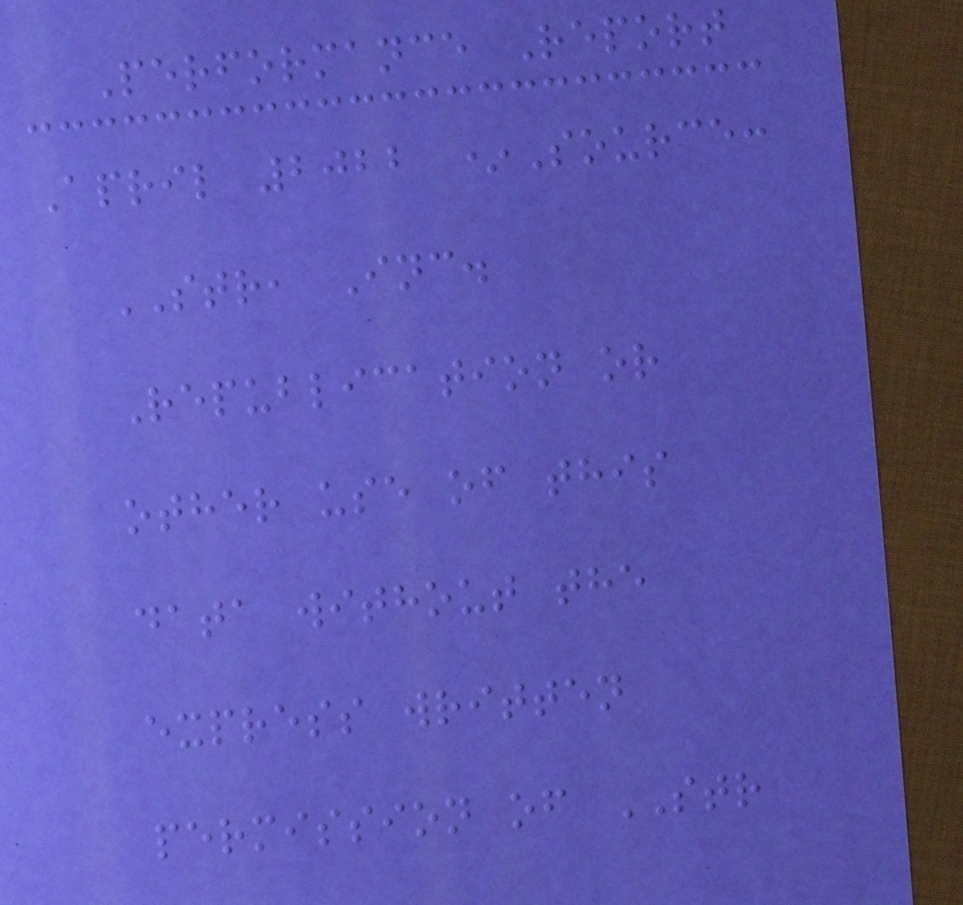Performance Report
April 2022 *Source:
STR, Inc.
Republication or
other use of this
data without the
express written
permission of STR
